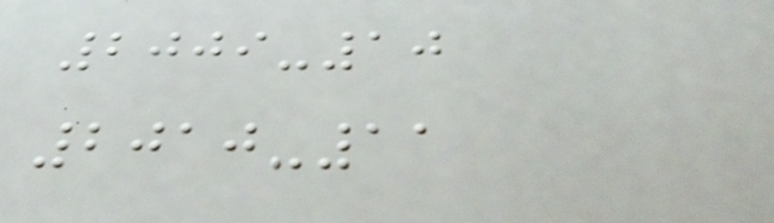2009-10
2010-11
